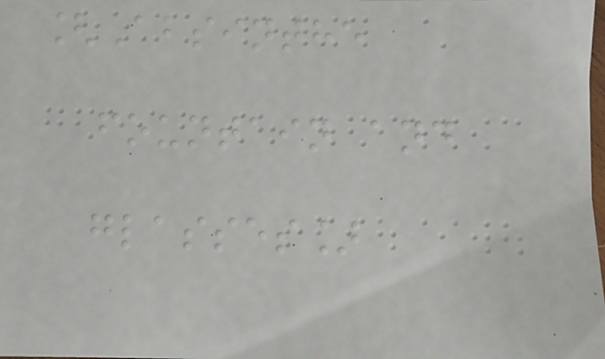[Absinthe
fountain and
glasses]
